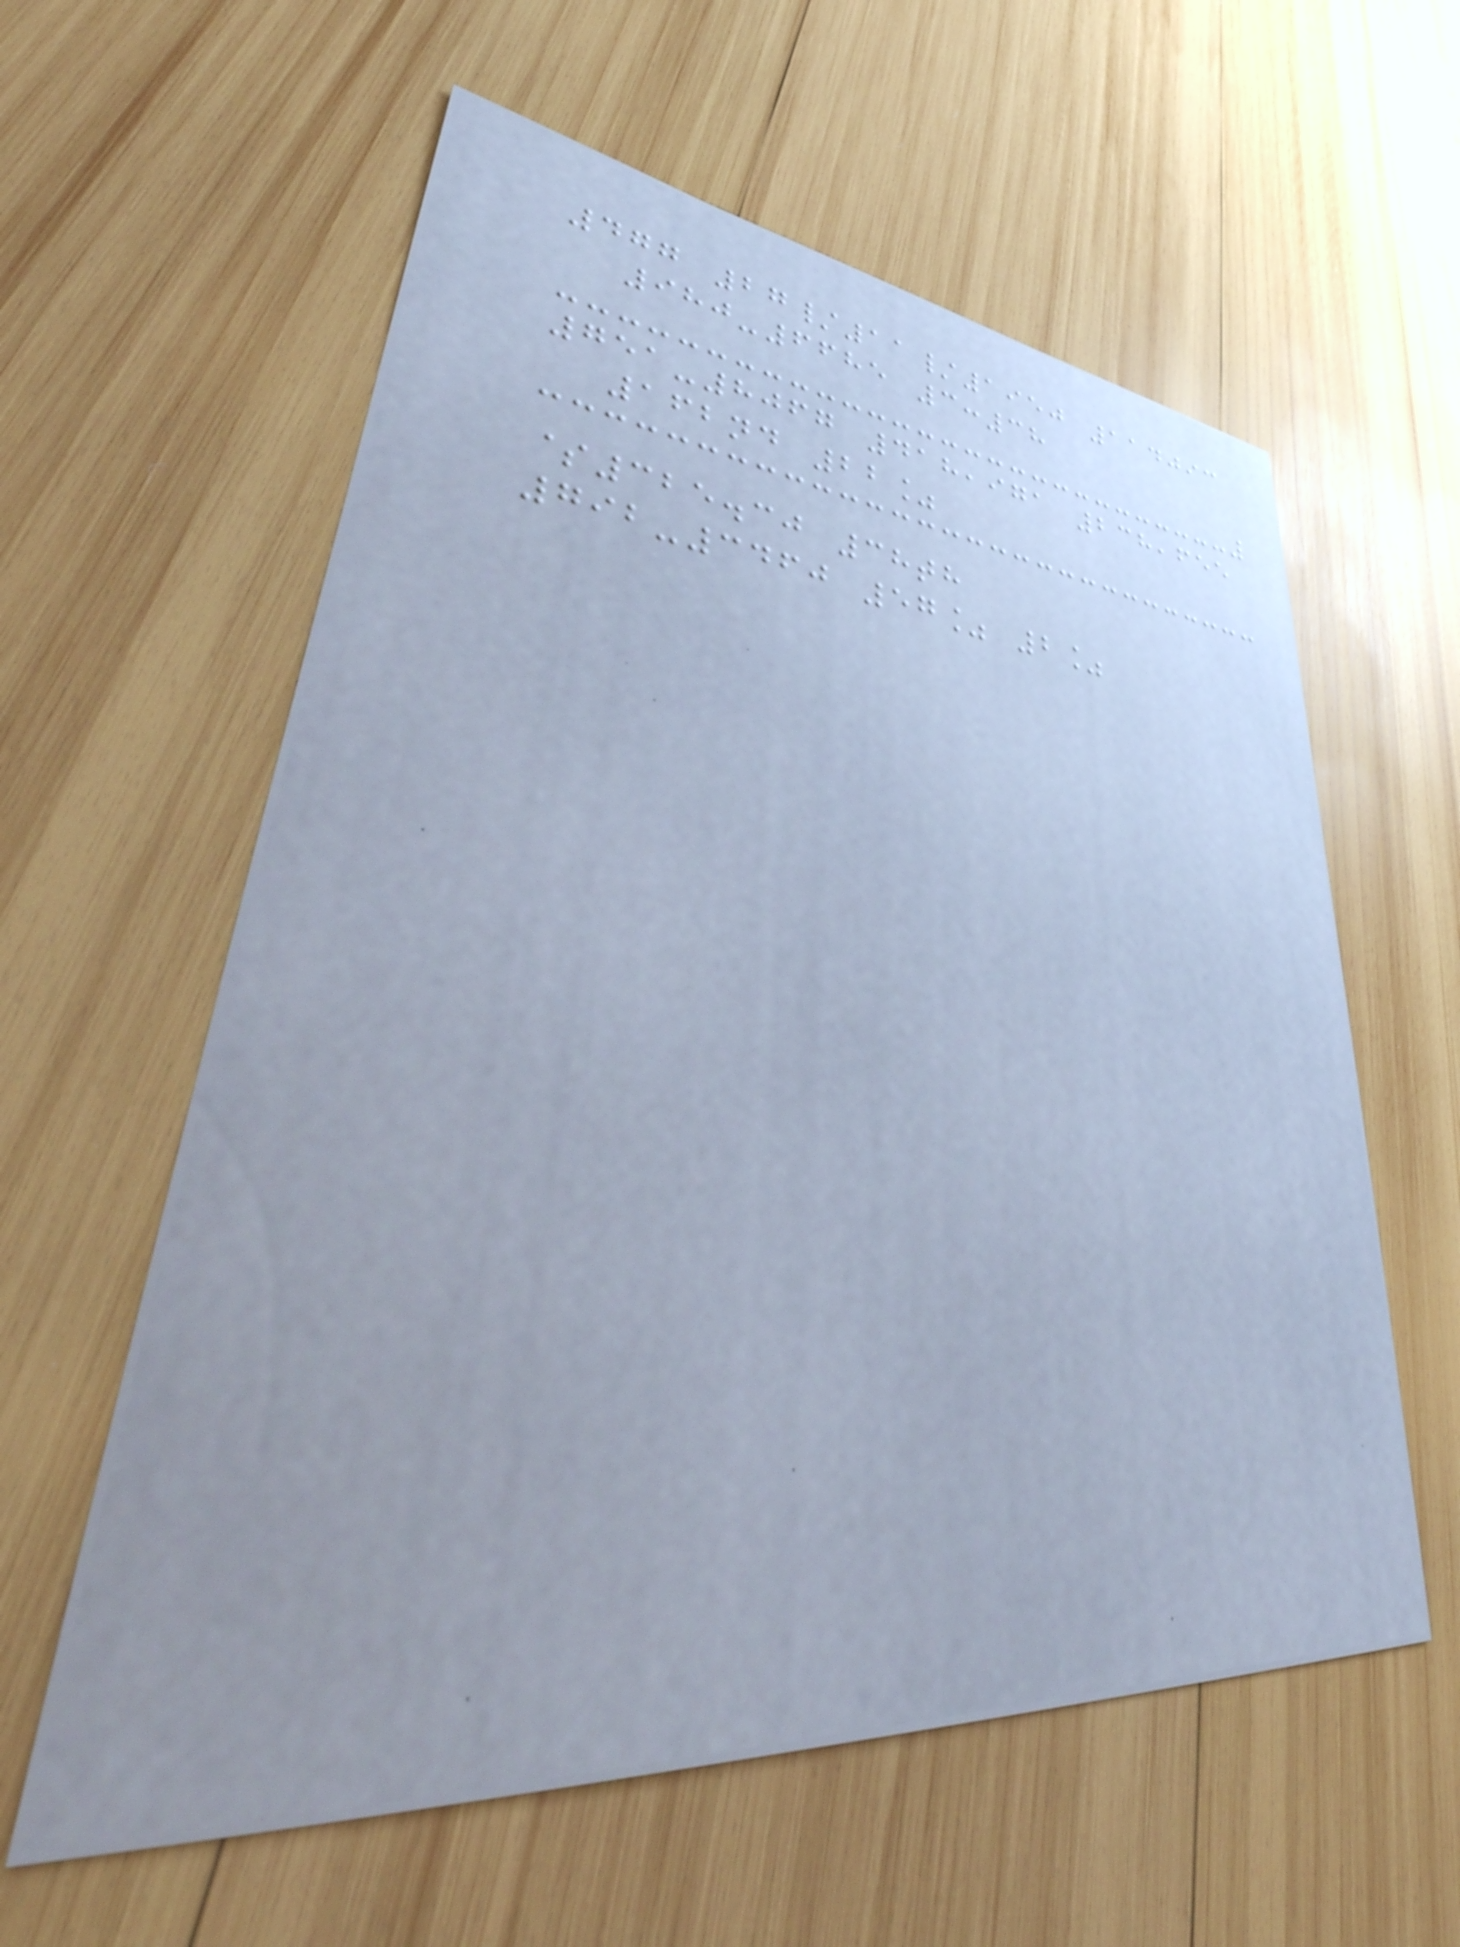477 27/11/1950 114093
980-6685 3:38
751-8067 418,971 238,655
162nd 22%
$325.30 38th
792-3460 57% 2%
